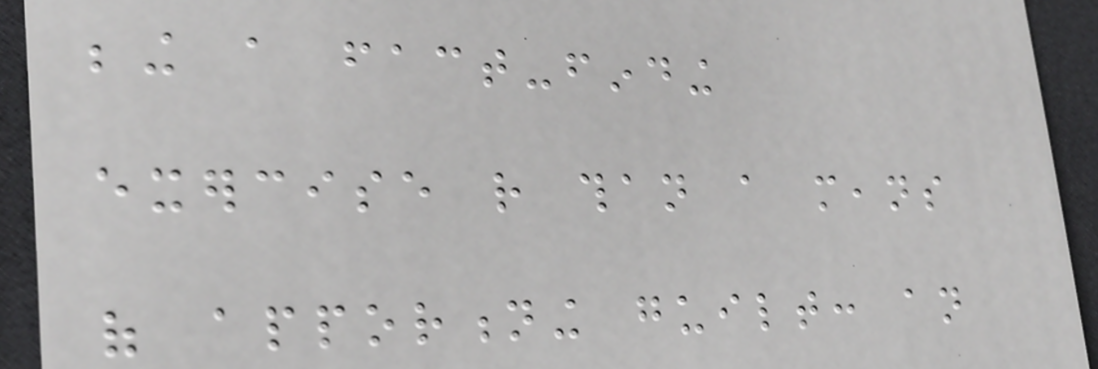being a fact-finding
exercise rather than a means
of apportioning guilt: an
